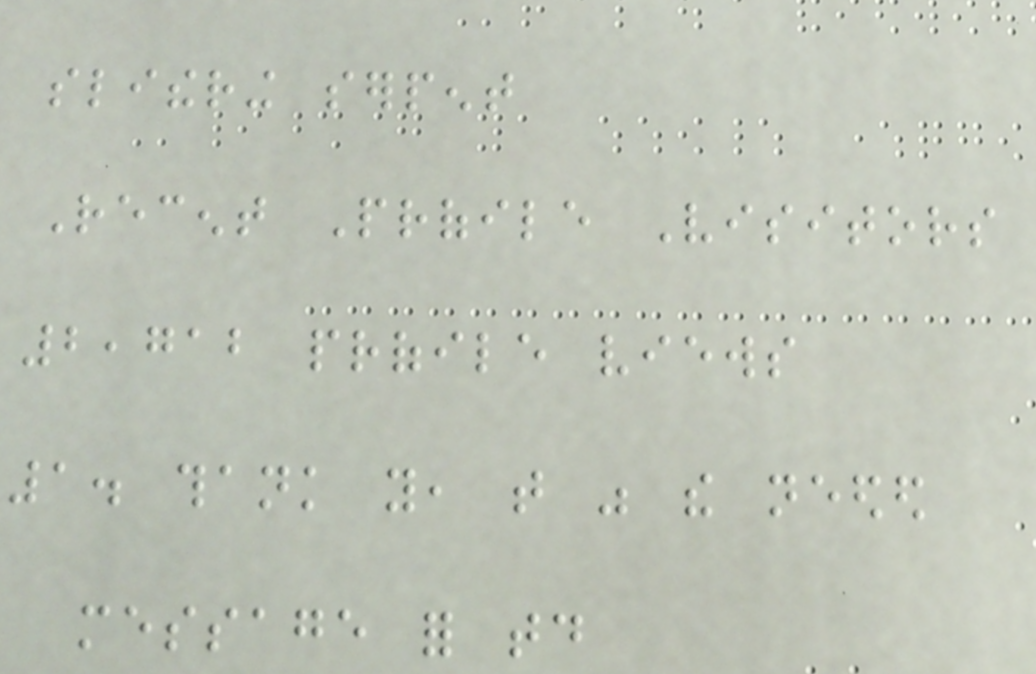slithering serpent
Recent Profile Visitors
2,712 profile views
1. thank you, that was the needed
message for today
